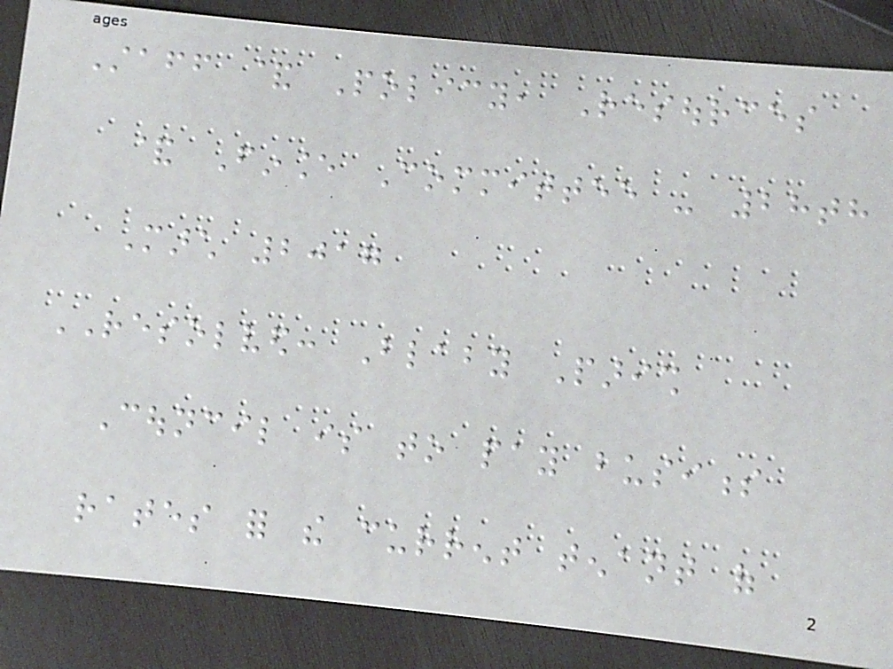Staff & Policy, Resources
& Finance Committee - 28th
March 2017
RESOLVED: Blaby Parish
Council is to pay business
rates for the current tenant of
